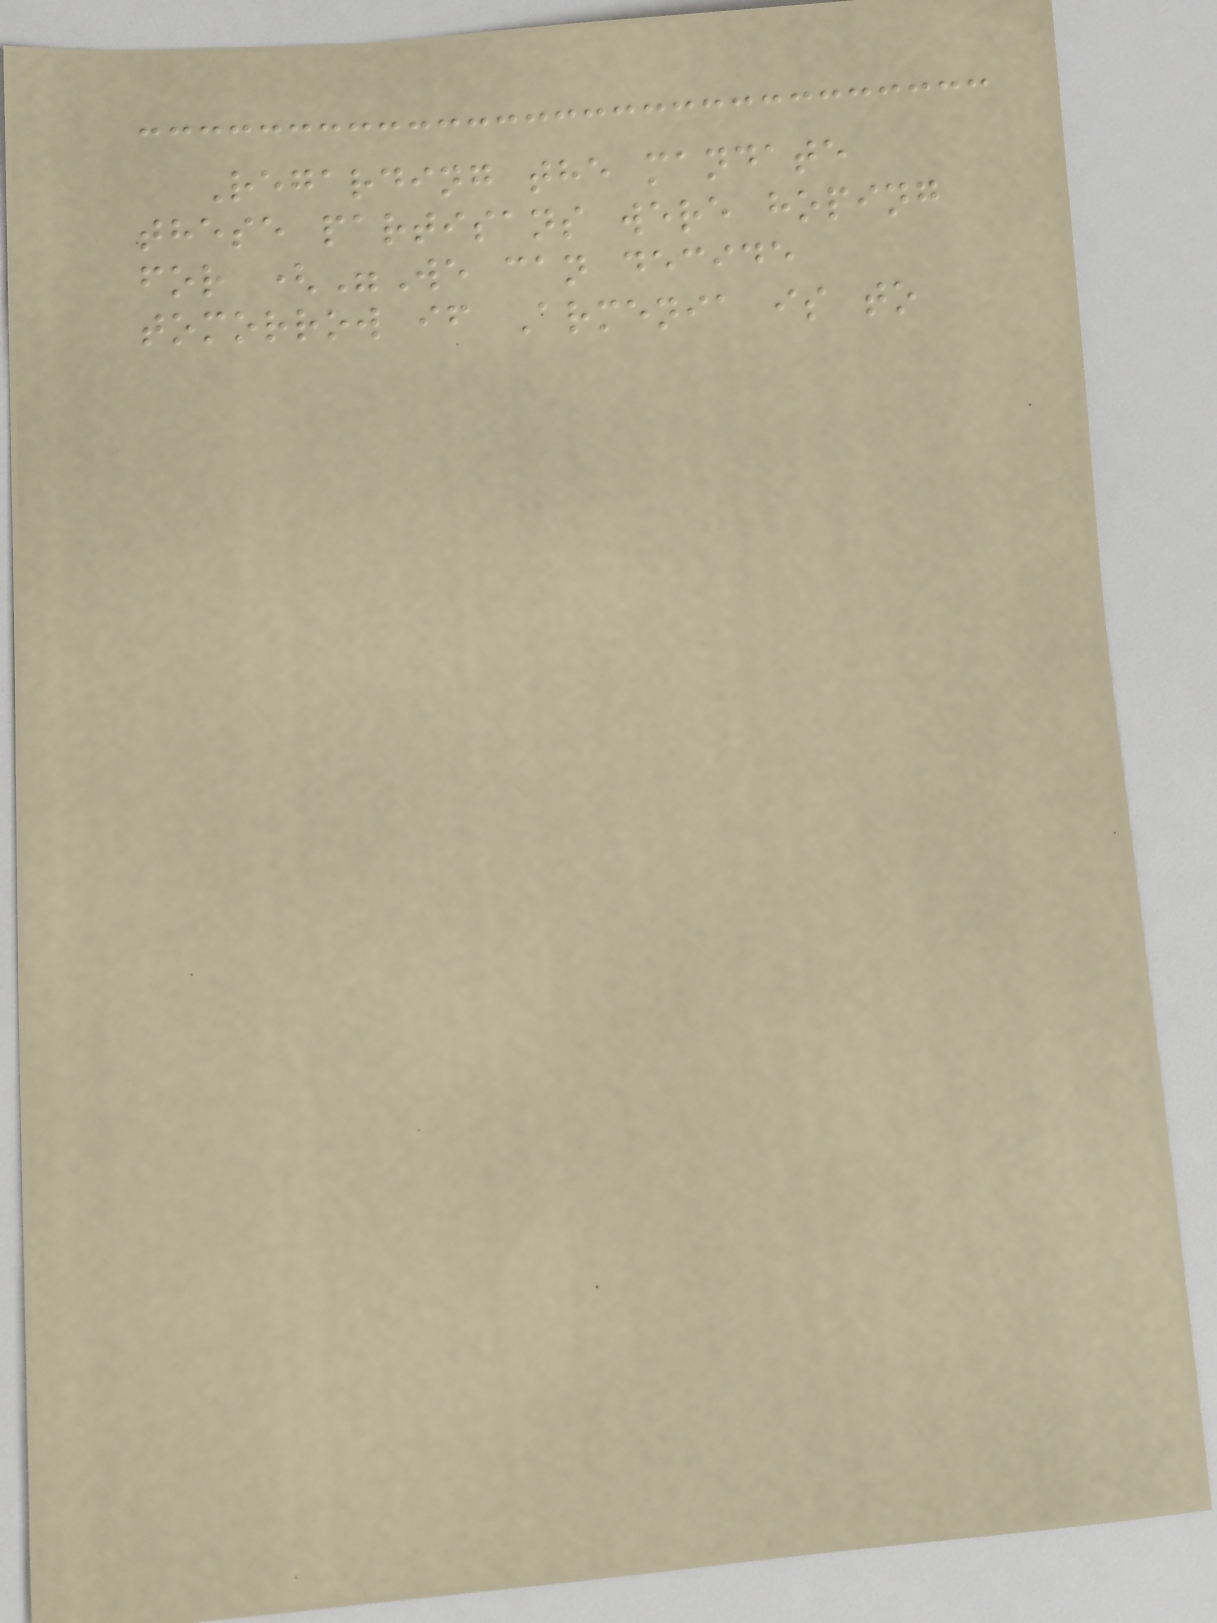Regarding the mandate
these partisans were hoping
for ("We can decide
tomorrow if Armenia is to
